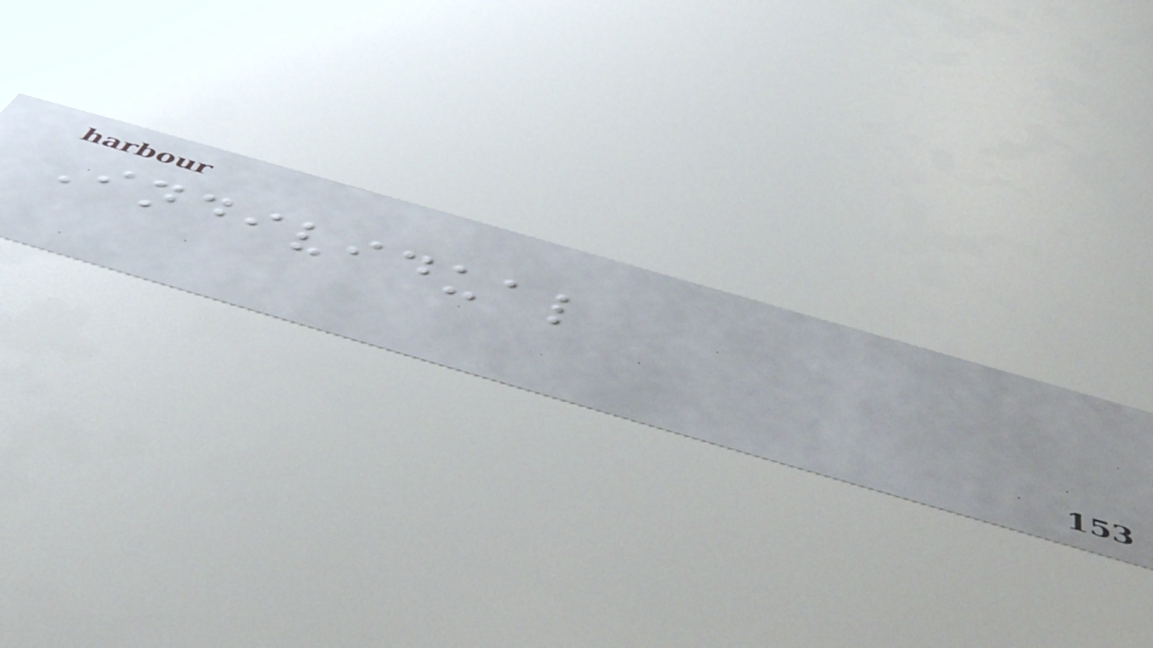Individual
